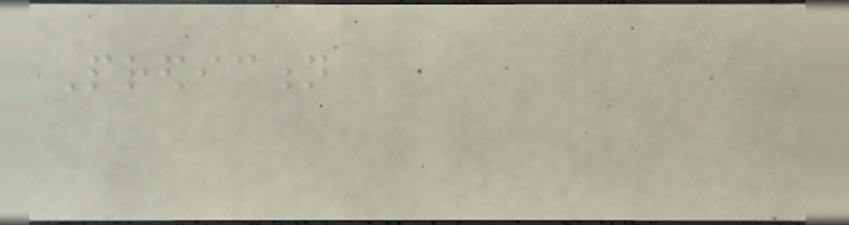Prediction
